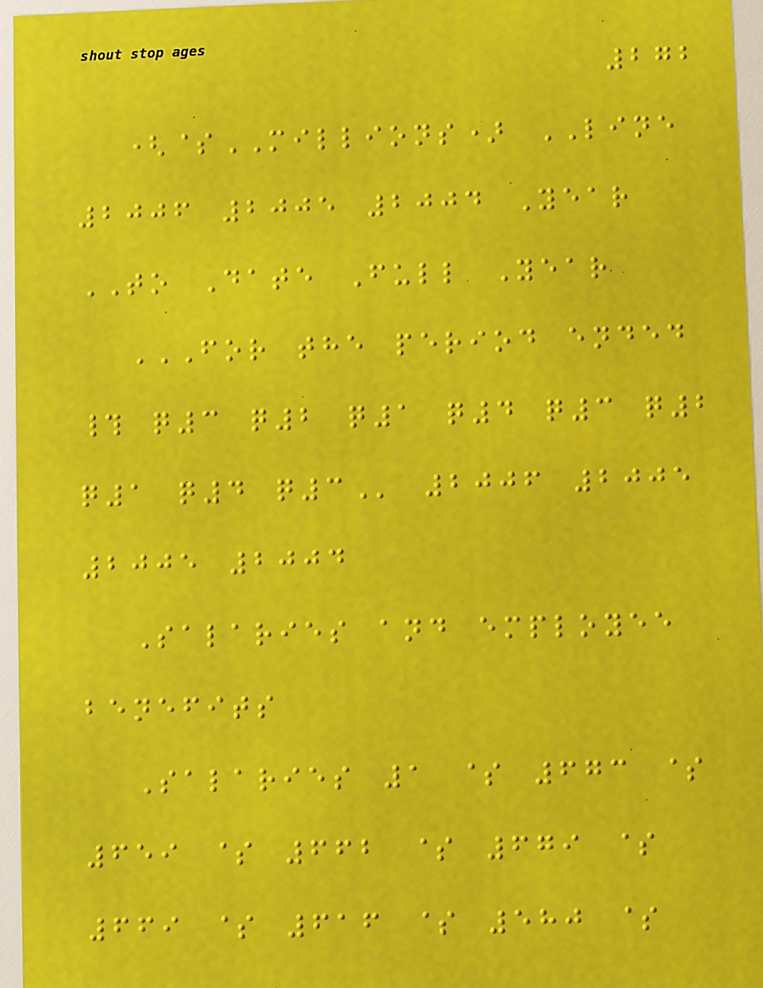272
($MILLIONS) LINE
2006 2005 2004 Year
TO Date Full Year
FOR THE PERIOD ENDED
# Q3 Q2 Q1 Q4 Q3 Q2
Q1 Q4 Q3 2006 2005
2005 2004
Salaries and employee
benefits
Salaries 1 $ 673 $
659 $ 662 $ 679 $
669 $ 616 $ 580 $
